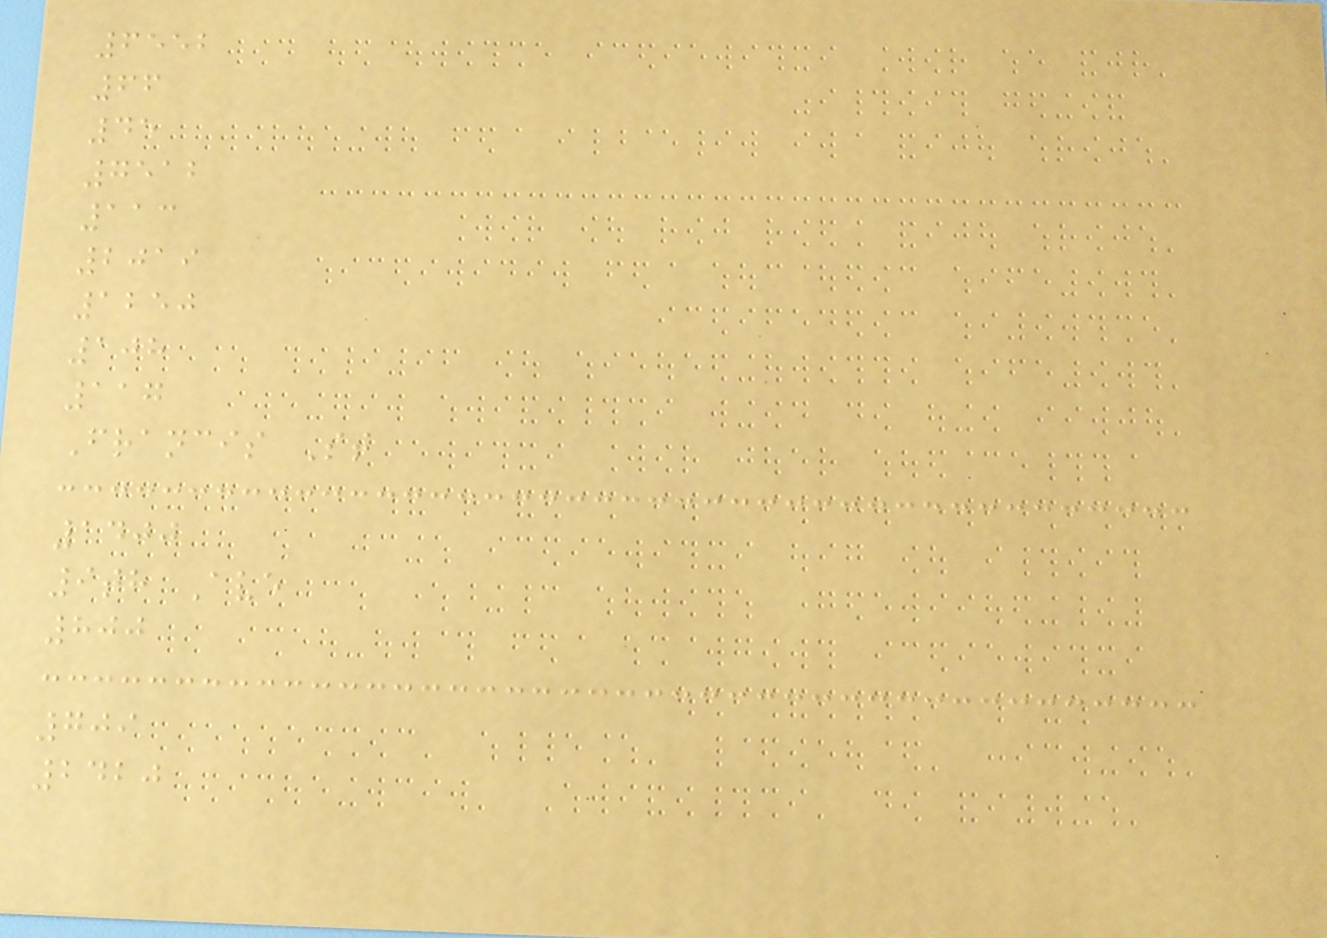6552
66
45
7512
113
2019
1250
108
117
Francis St
1400
9th Ave
800
709
2420
